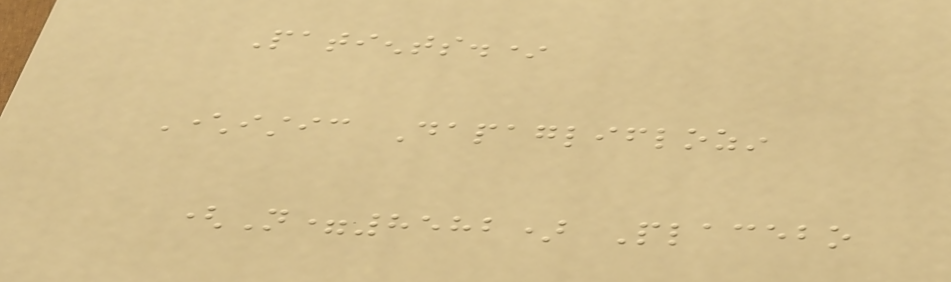Patients.*
Characteristic Dapagliflozin
(N=8582) Placebo
